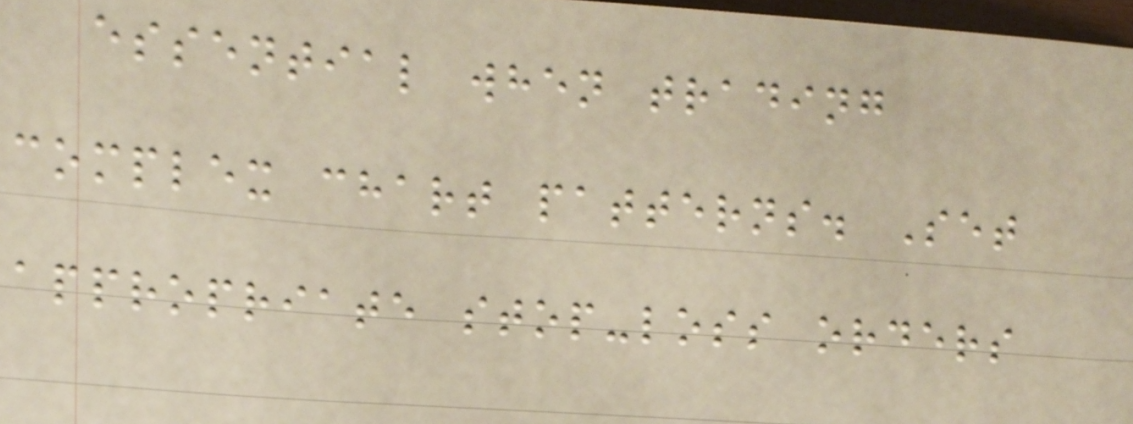essential when trading
complex chart patterns. Set
appropriate stop-loss orders
